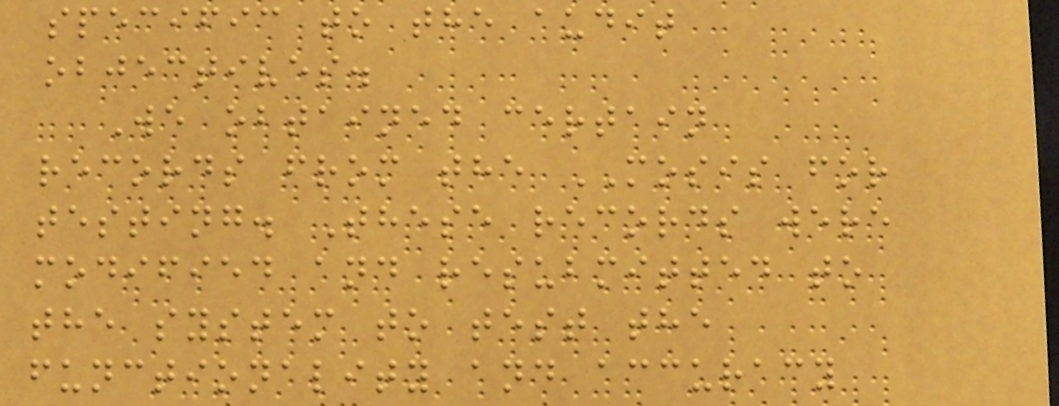specific to the audit
objectives.
We obtained certain
records from the MOSIS for
testing. These records were
modified and resubmitted to
the system to test the
functionality and accuracy
